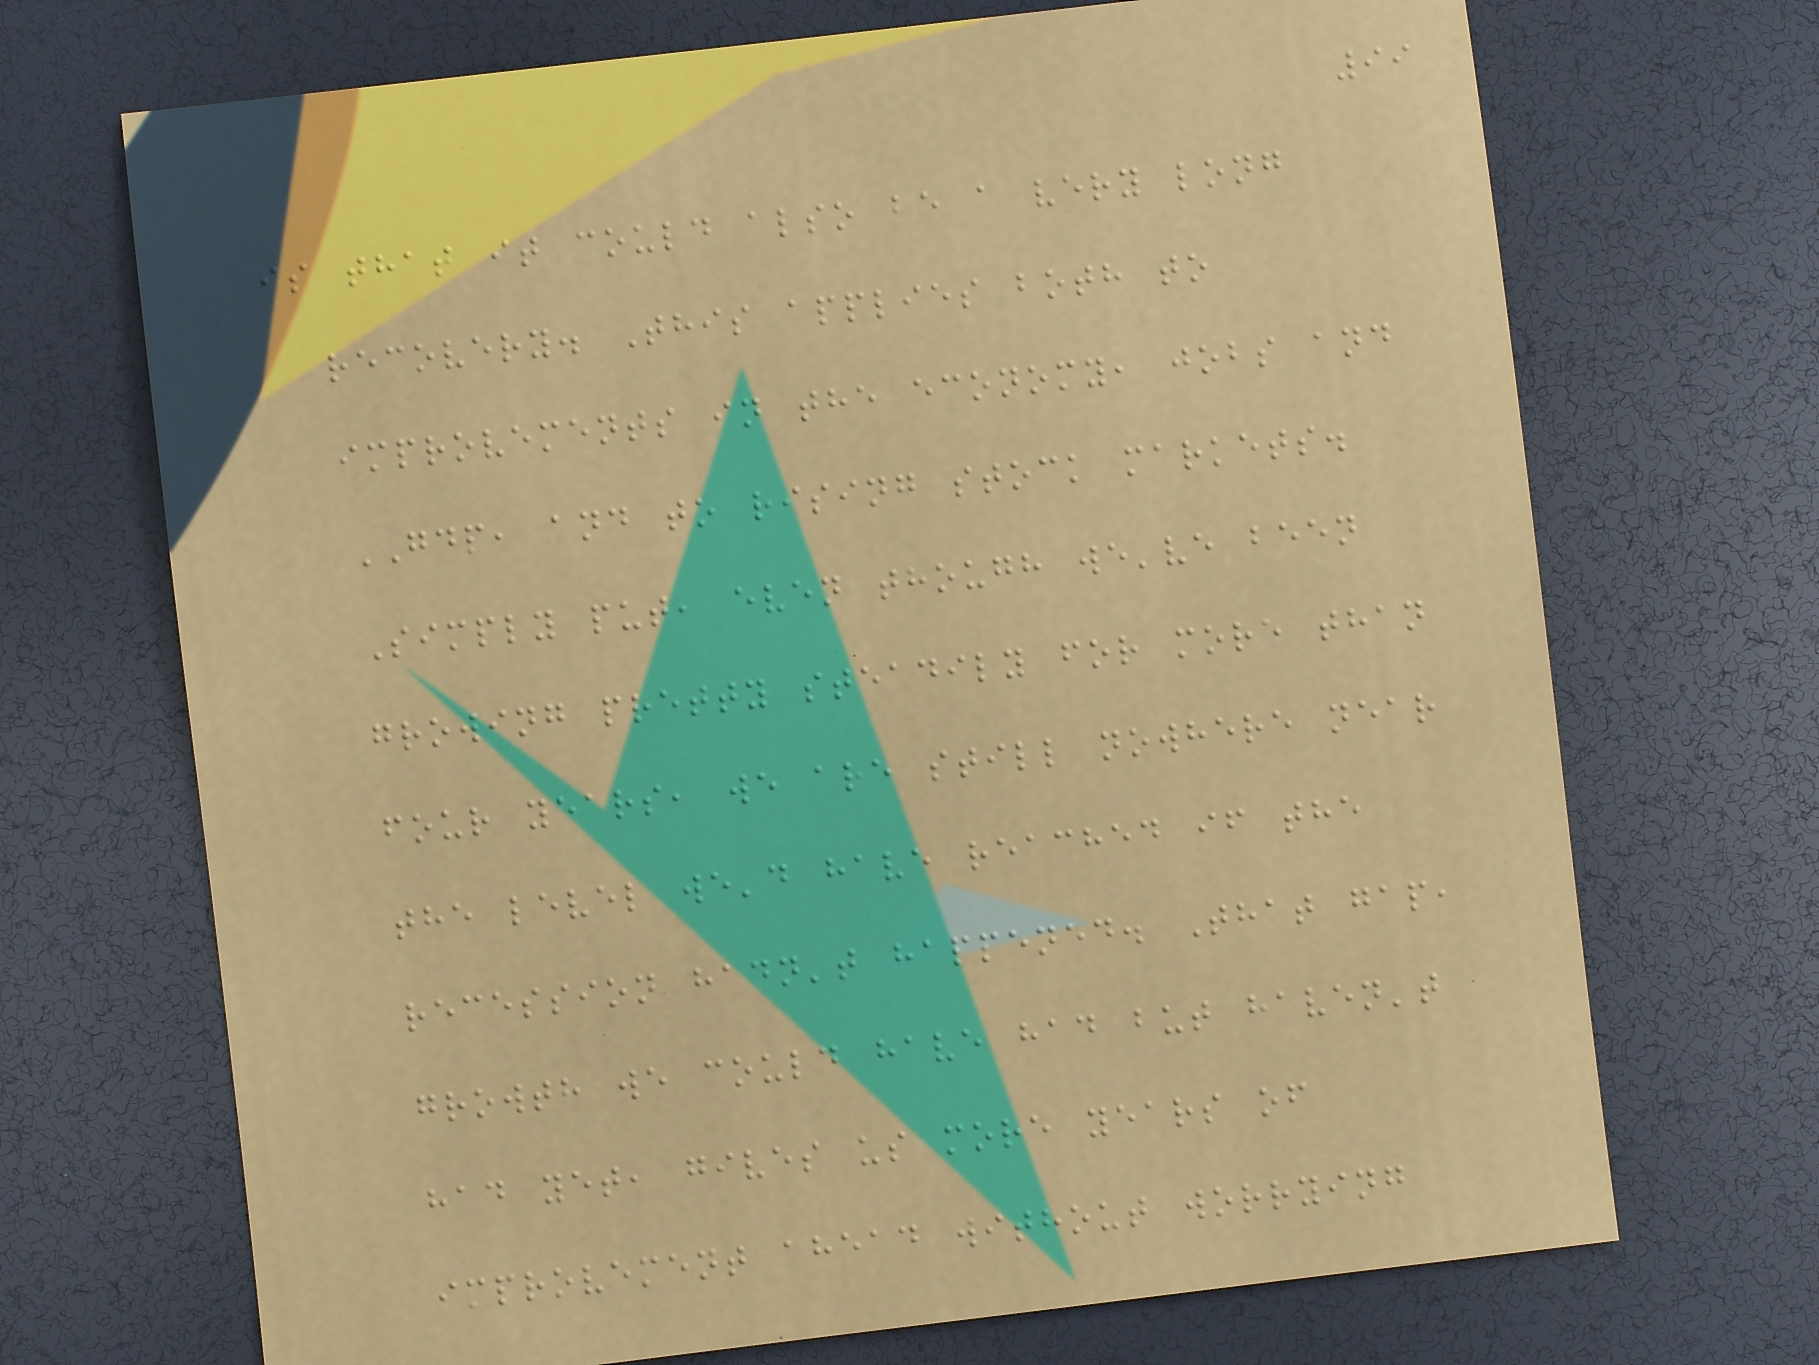99
is that it could also be a very long
recovery. This applies both to
improvements in the economy, jobs and
GDP, and to rising stock markets.
Simply put, even though we've been
growing pretty steadily for more than
four years, we are still nowhere near
the level we'd have reached if the
recession hadn't happened. That gap,
growth we could have had but haven't
had yet, gives us more years of
improvement ahead without worrying
